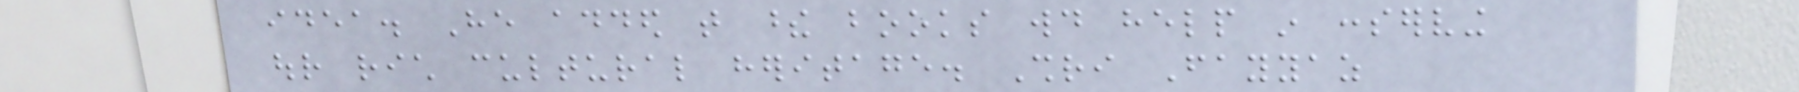idea. He added that these books would help in conserving
our rich cultural heritage. Shri Fayyaz
